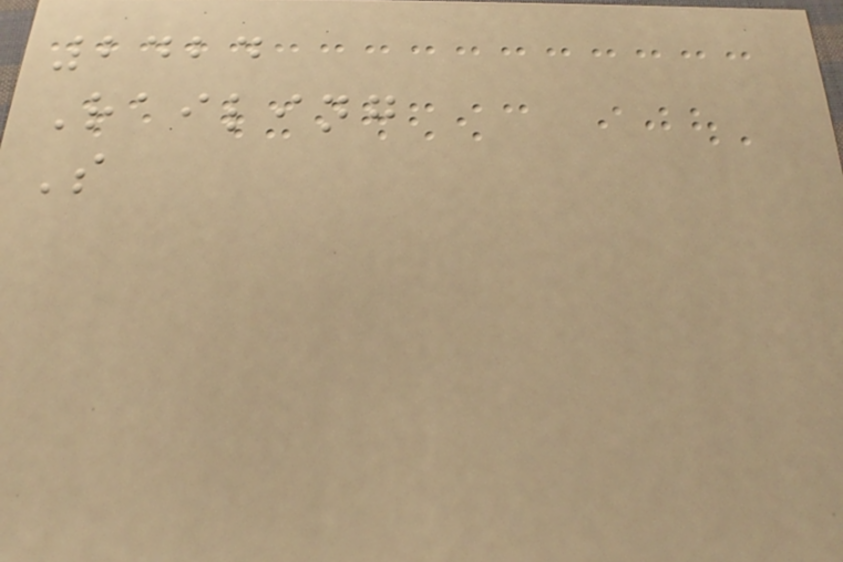2424
Railing
S
